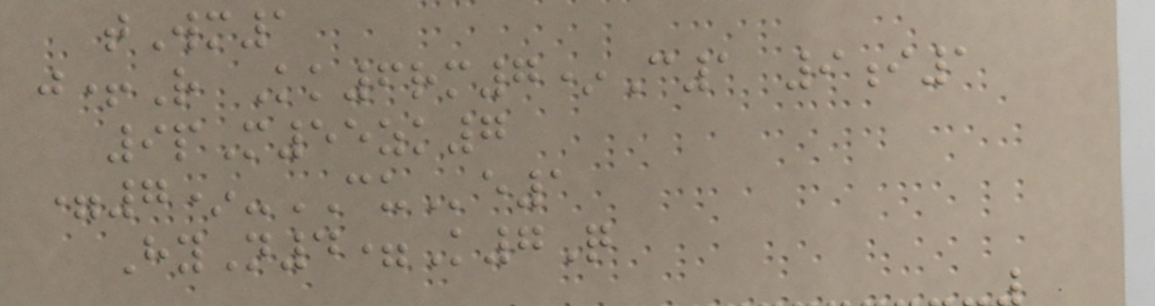tWm1
j+R Kk6rm7*C1 9i1
9pM55zk7
=7*-CUe1
HyN4=K7Q
